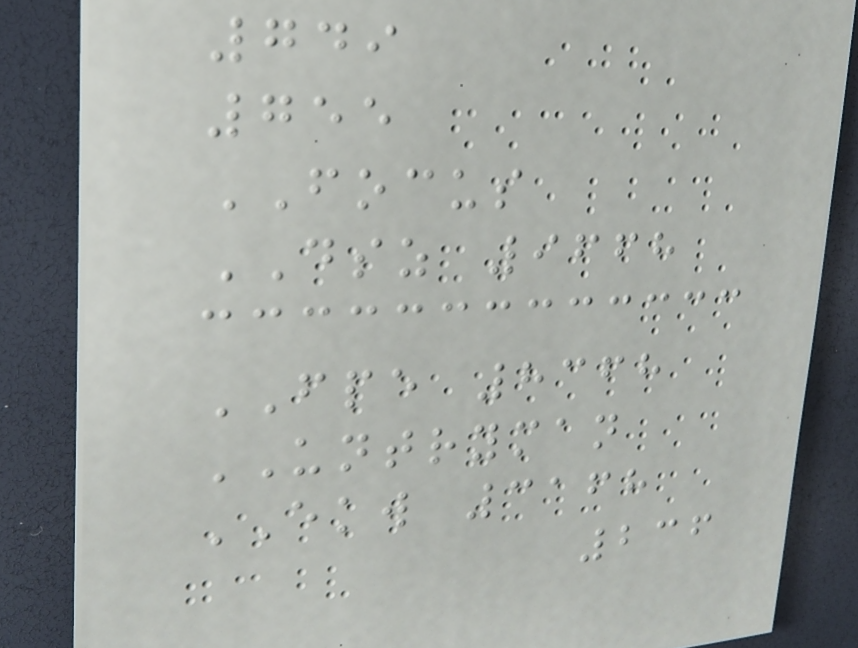749
755
FOCUS
DSZ 9668
FPE 8368
UNTRYMAN
EKW 3168
236
